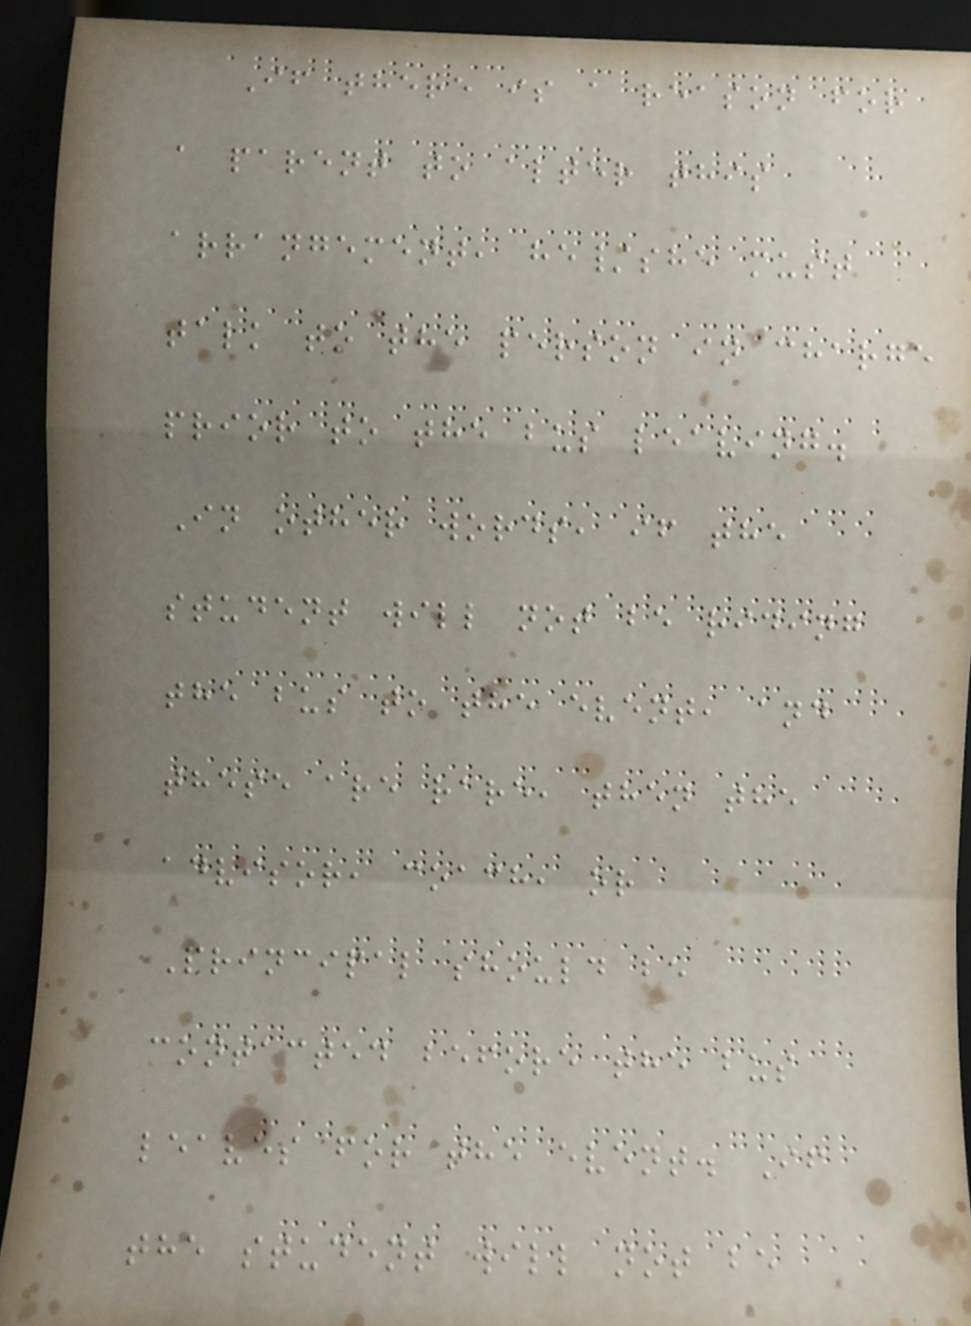If there is a reason for
a parent to alter this
arrangement, he/she must
talk to the person in charge
prior to the bus leaving.
In other words, if the
student will not be riding
the bus to the event, and
these are rare, then the
advisor, coach, or
Principal should be
contacted before the bus
leaves for the event. If
the student will not be
